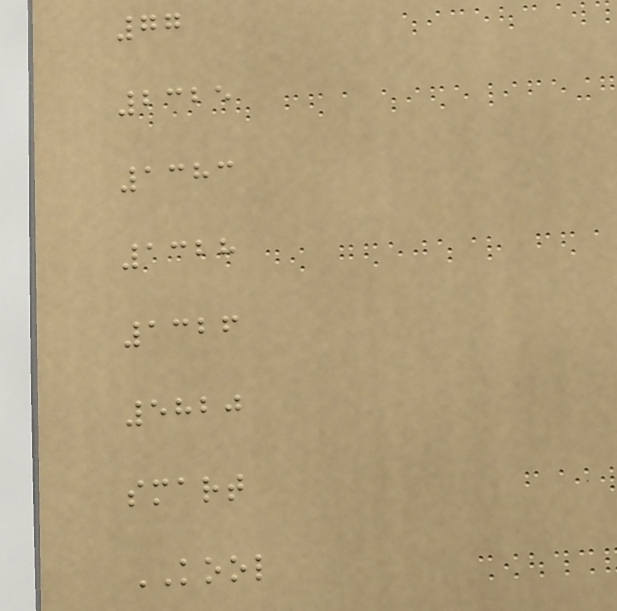77
2325
1383
1328
1326
5820
smart
KOOL
